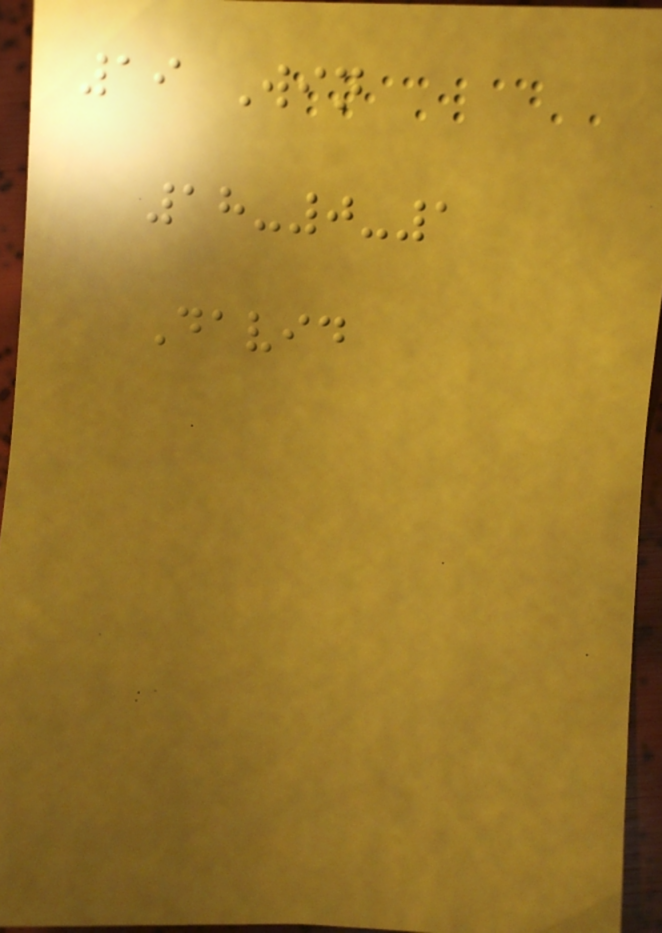19 Win
18-0-1
David
